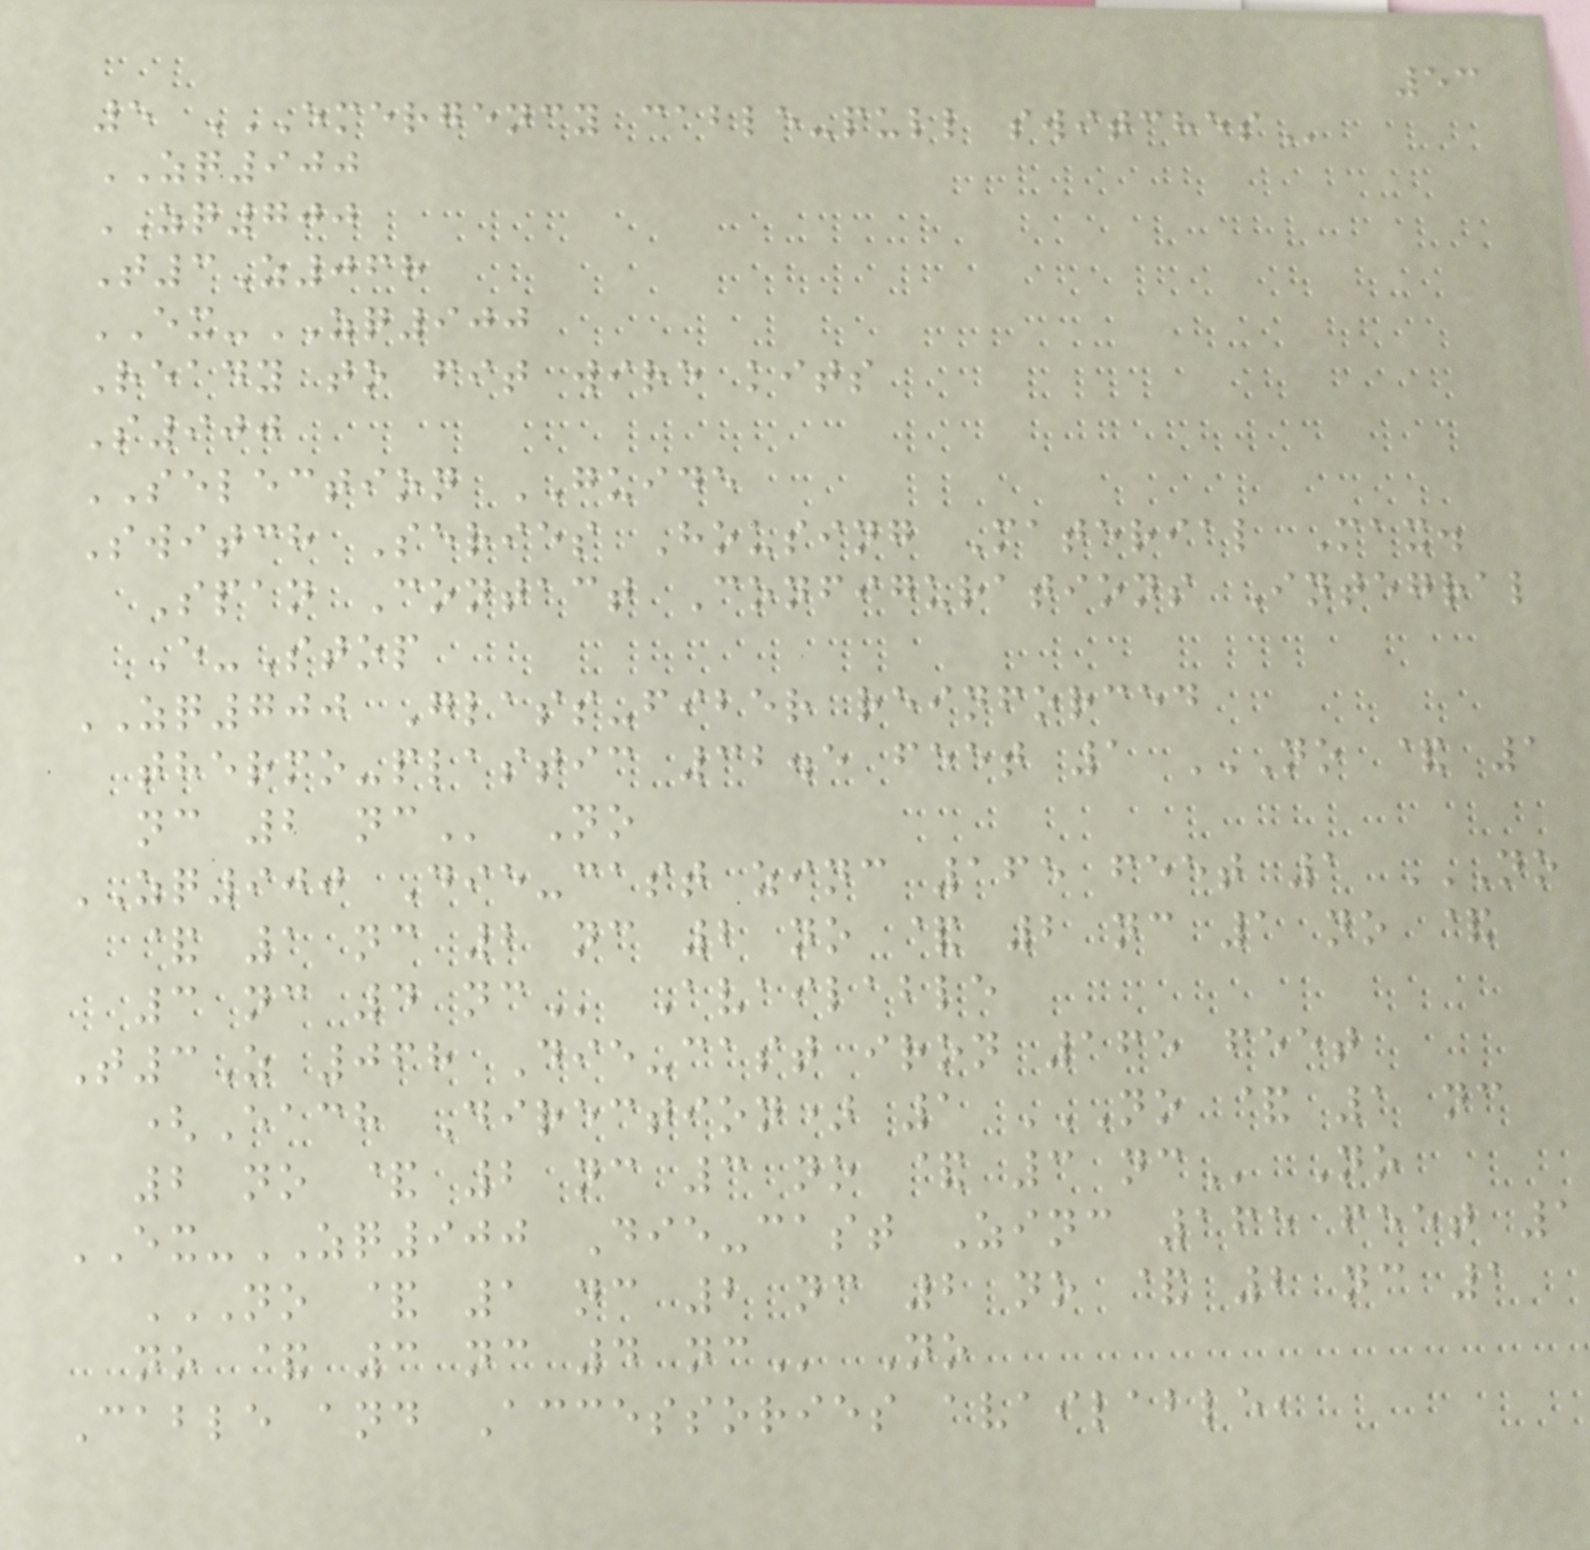53
5 EMERGENCY CABLE-PULL SWITCHES
ZQ900
ZQ700
T3Z068
EX-ZQ900
Ready to fit wire kits
S900
SELECTION GUIDE
Switch Series Housing Material Max.
Span Contact Configurations Integral
E-Stop
ZQ700 Glass-fiber reinforced
thermo-plastic 32.5 feet 1 NO & 1
NC 2 NC No
ZQ900 Die-cast zinc 165 feet 1 NO
& 1 NC 2 NC 2 NO & 2 NC 1 NO &
3 NC 4 NC Available
T3Z 068 Die-cast iron 165 feet
(Each Direction) 1 NO & 1 NC
2 NO & 2 NC 3 NO & 3 NC No
EX-ZQ900 Die-cast Zinc 165 feet 1
NO & 1 NC 2 NC 2 NO & 2 NC 1
NO & 3 NC 4 NC No
Cable and Accessories available,
